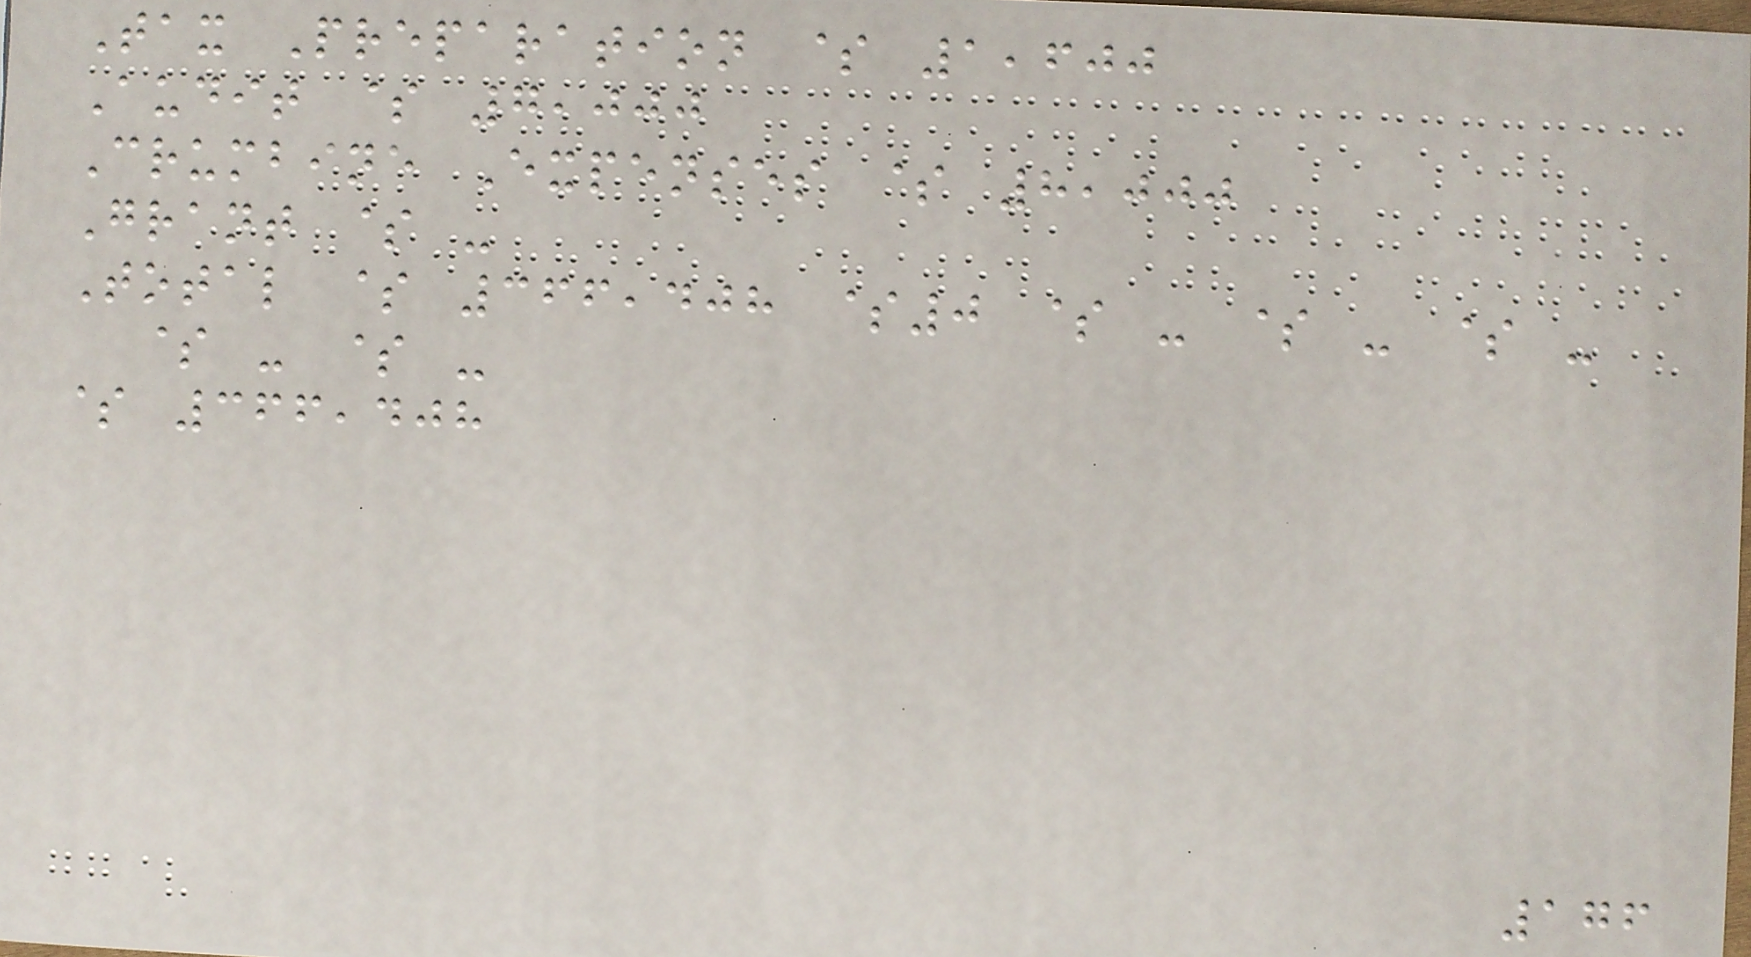Tax Preparation $ 1,600
Audit $ 7,000
Crumbine Expenses $ 8,000
Grant $ -
Total $ 366,408 $0 $ - $ - $ -
$ - $ -
$ 366,408
176
